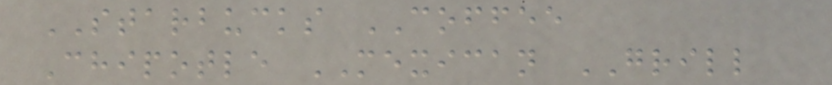STARBUCKS COFFEE
Chipotle MEXICAN GRILL
